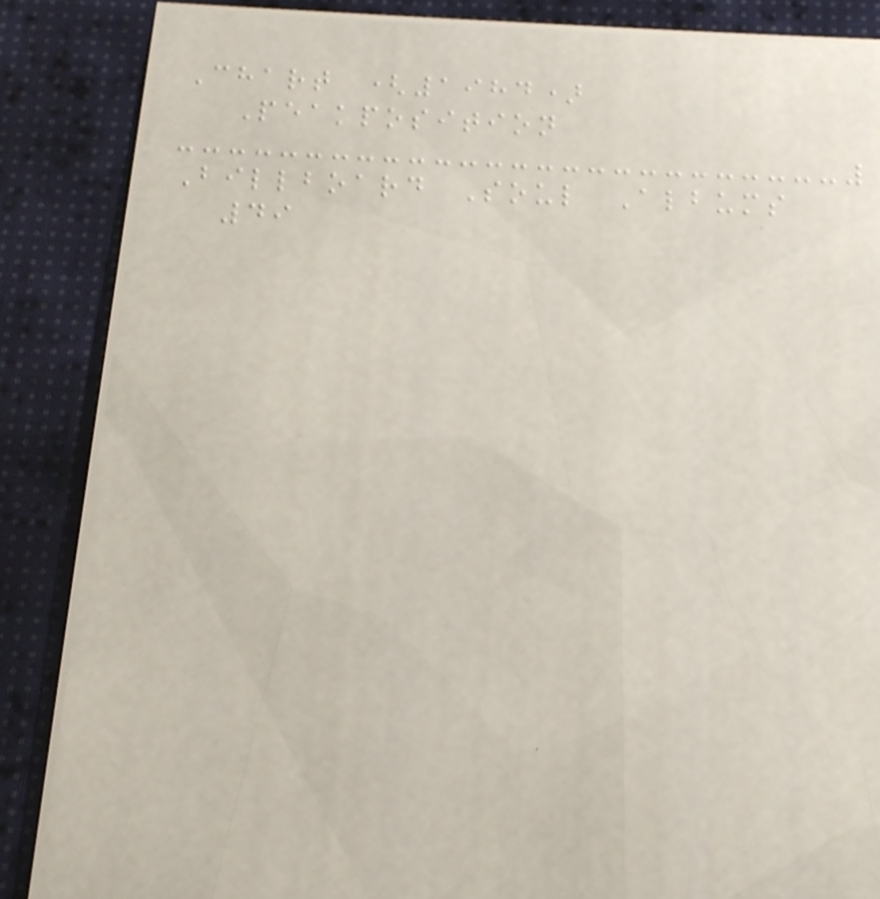Chart (1984)
Peakposition
Billboard Soul Albums
49
